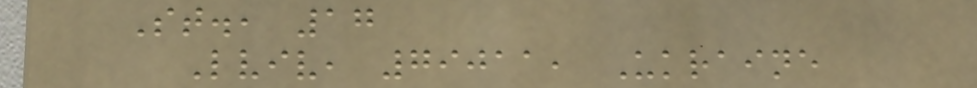St., 17
Lviv, 79011, Ukraine
